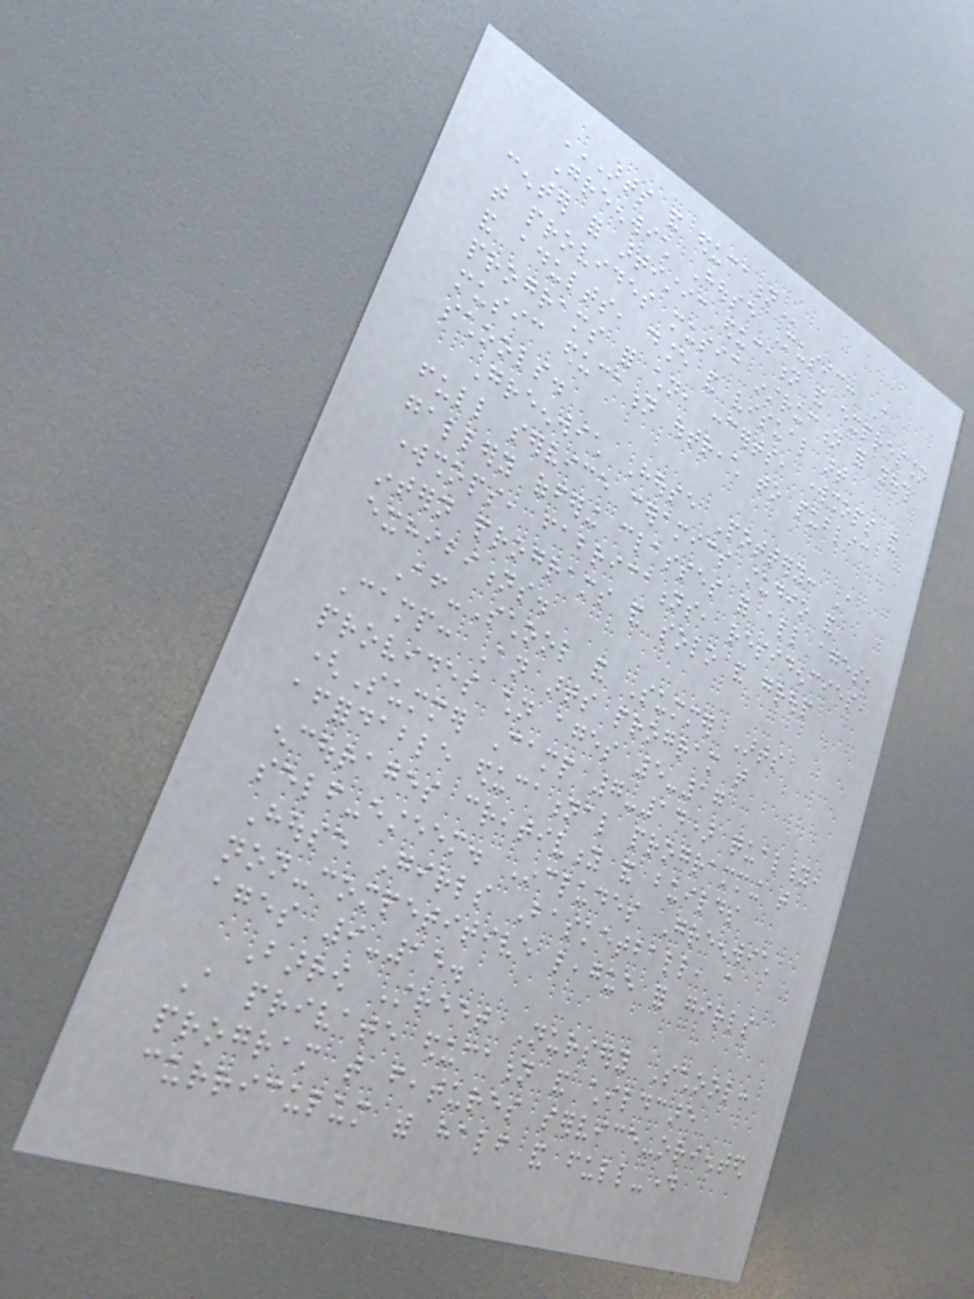ARTS AND EDUCATION
Greenwich House Music: A
center for artistic education and expression
that provides music instruction for youth
and adults, dance and visual art
programs for children, concerts, workshops and
music education outreach to public
schools.
Greenwich House Pottery: A
full service ceramics studio and
gallery offering classes for all ages,
workshops, fabrications, residencies,
intern programs and solo and group
exhibitions.
After-School and Summer Arts
Camp: An arts program that
provides children ages 5-17
(Summer Camp 7-14) quality,
affordable educational programming that
encourages creativity and builds
self-esteem. Includes Greenwich
House Girls Basketball, a
non-competitive league for girls
ages 9-15.
Barrow Street Nursery School:
A private education and childcare
program that features service-oriented
curriculum with half and full-day
